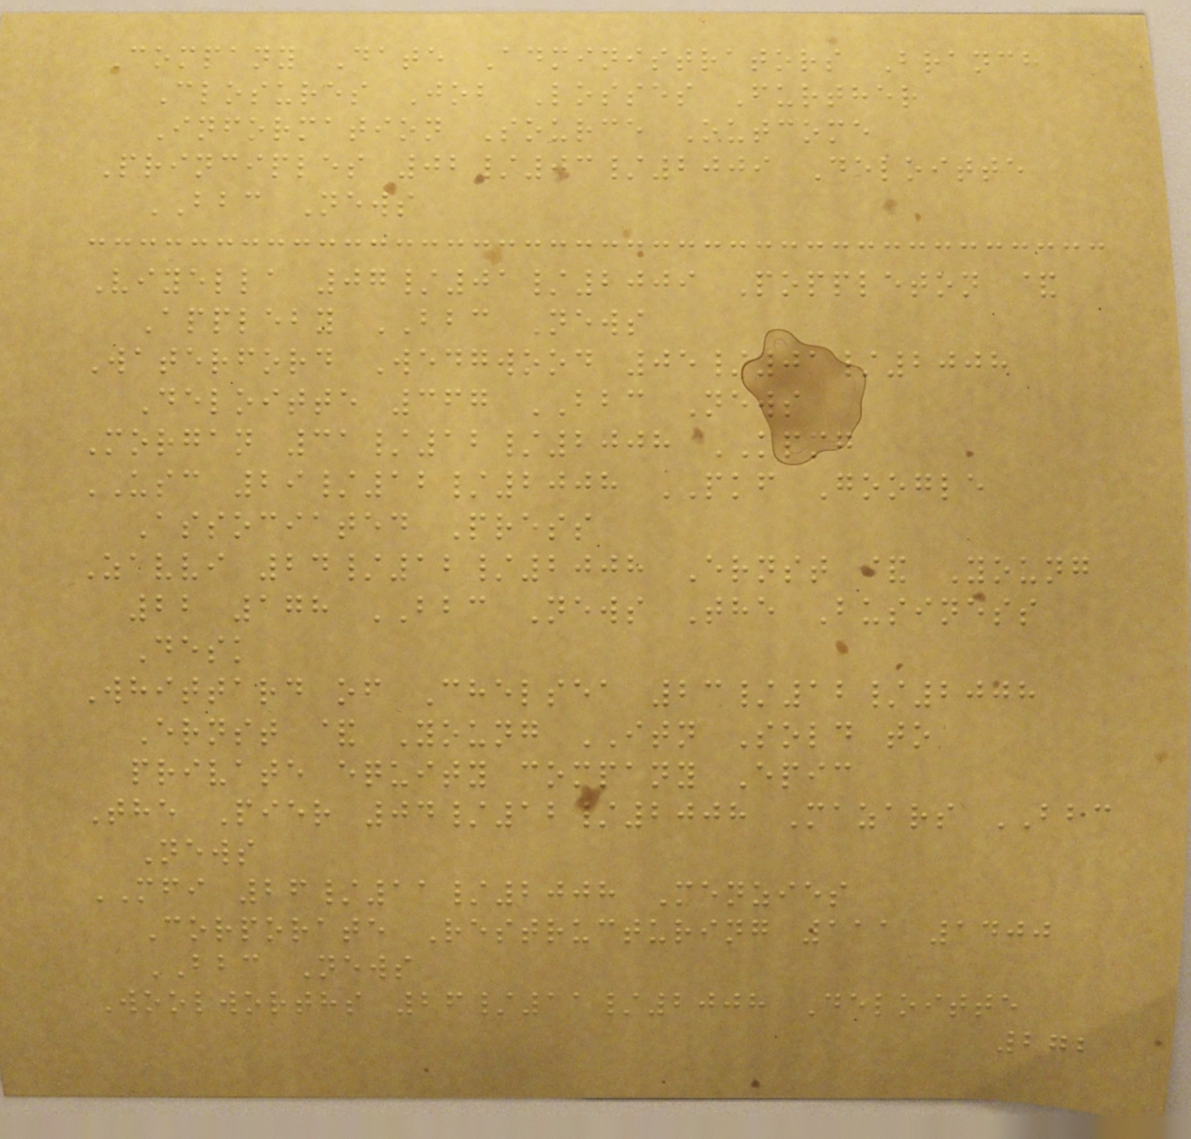Company Date Administrators Branch
Closures Job Losses Further
Information Source Outcome
Principles 02/03/2009 Deloitte
BBC News
Viyella 07/01/2009 Poppleton &
Appleby BBC News
Waterford Wedgwood 05/01/2008
Deloitte 367 BBC News
Morgan 31/12/2008 KPMG
USC 29/12/2008 PKF Google
Associated Press
Zavvi 24/12/2008 Ernst & Young
22 178 BBC News The Business
Desk
Whittard of Chelsea 23/12/2008
Ernst & Young ITN Sold to
private equity company Epic
The Pier 04/12/2008 Mazars BBC
News
MFI 26/11/2008 Menzies
Corporate Restructuring 111 1400
BBC News
Woolworths 26/11/2008 Deloitte
272
